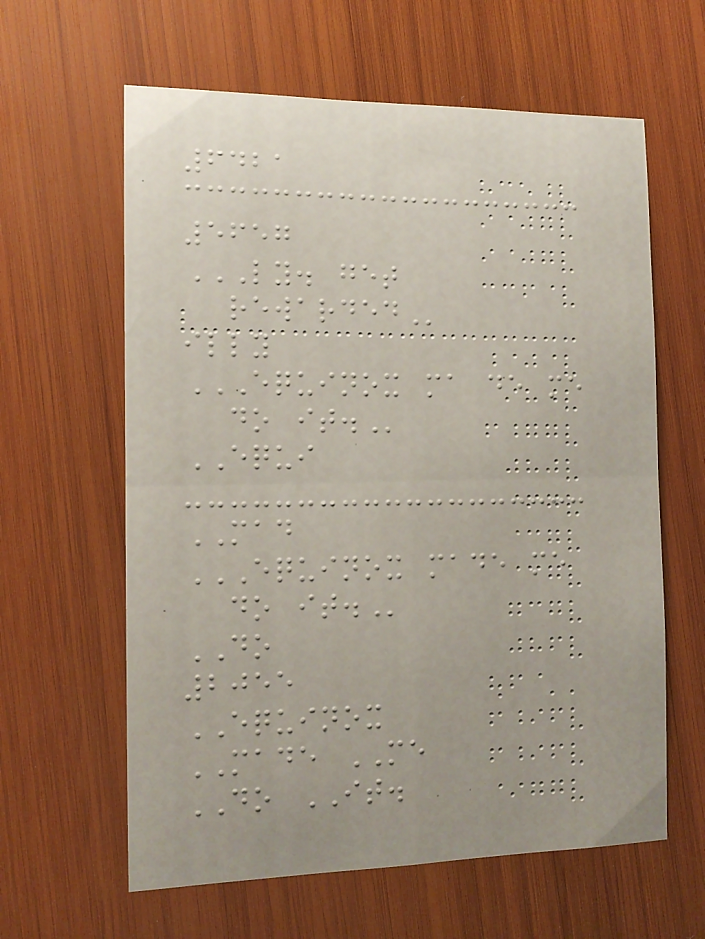6421
5657
LY. GET
REWARDED
illy
EQUINOX MA DE ME
DO IT.
EQUI
MAD
EQUINOX MADE ME
DO IT.
DO
2055
EQUINOX
MADE ME
DO IT.
